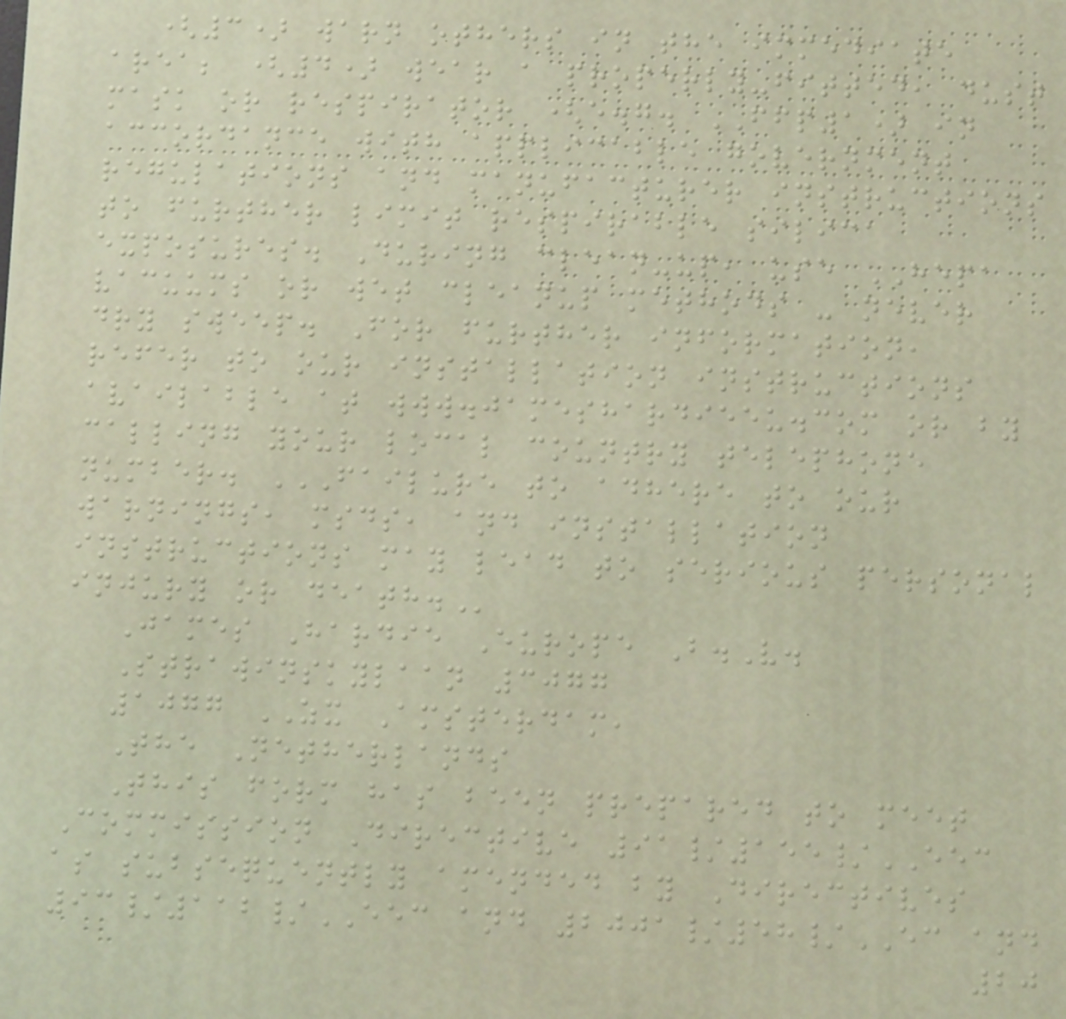(3) warn others in the immediate
area; (4) wear a properly-fitted, dust
mask or respirator (e.g. FFP1) in
accordance with applicable government
regulations and manufacturer instructions
to further limit respirable silica
exposures. During clean-up, use HEPA
vacuums or wet cleanup methods - never
dry sweep. For further information,
refer to our installation instructions
available at www.jameshardieeu.com or by
calling your local country telephone
number. FAILURE TO ADHERE TO OUR
WARNINGS, MSDS, AND INSTALLATION
INSTRUCTIONS MAY LEAD TO SERIOUS PERSONAL
INJURY OR DEATH.
James Hardie Europe B.V.
Strawinskylaan 3077
1077 ZX Amsterdam,
The Netherlands
This form has been prepared to meet
Commission Directive 91/155/EEC
as subsequently amended by Directives
93/112/EEC and 2001/58/EC and
20
